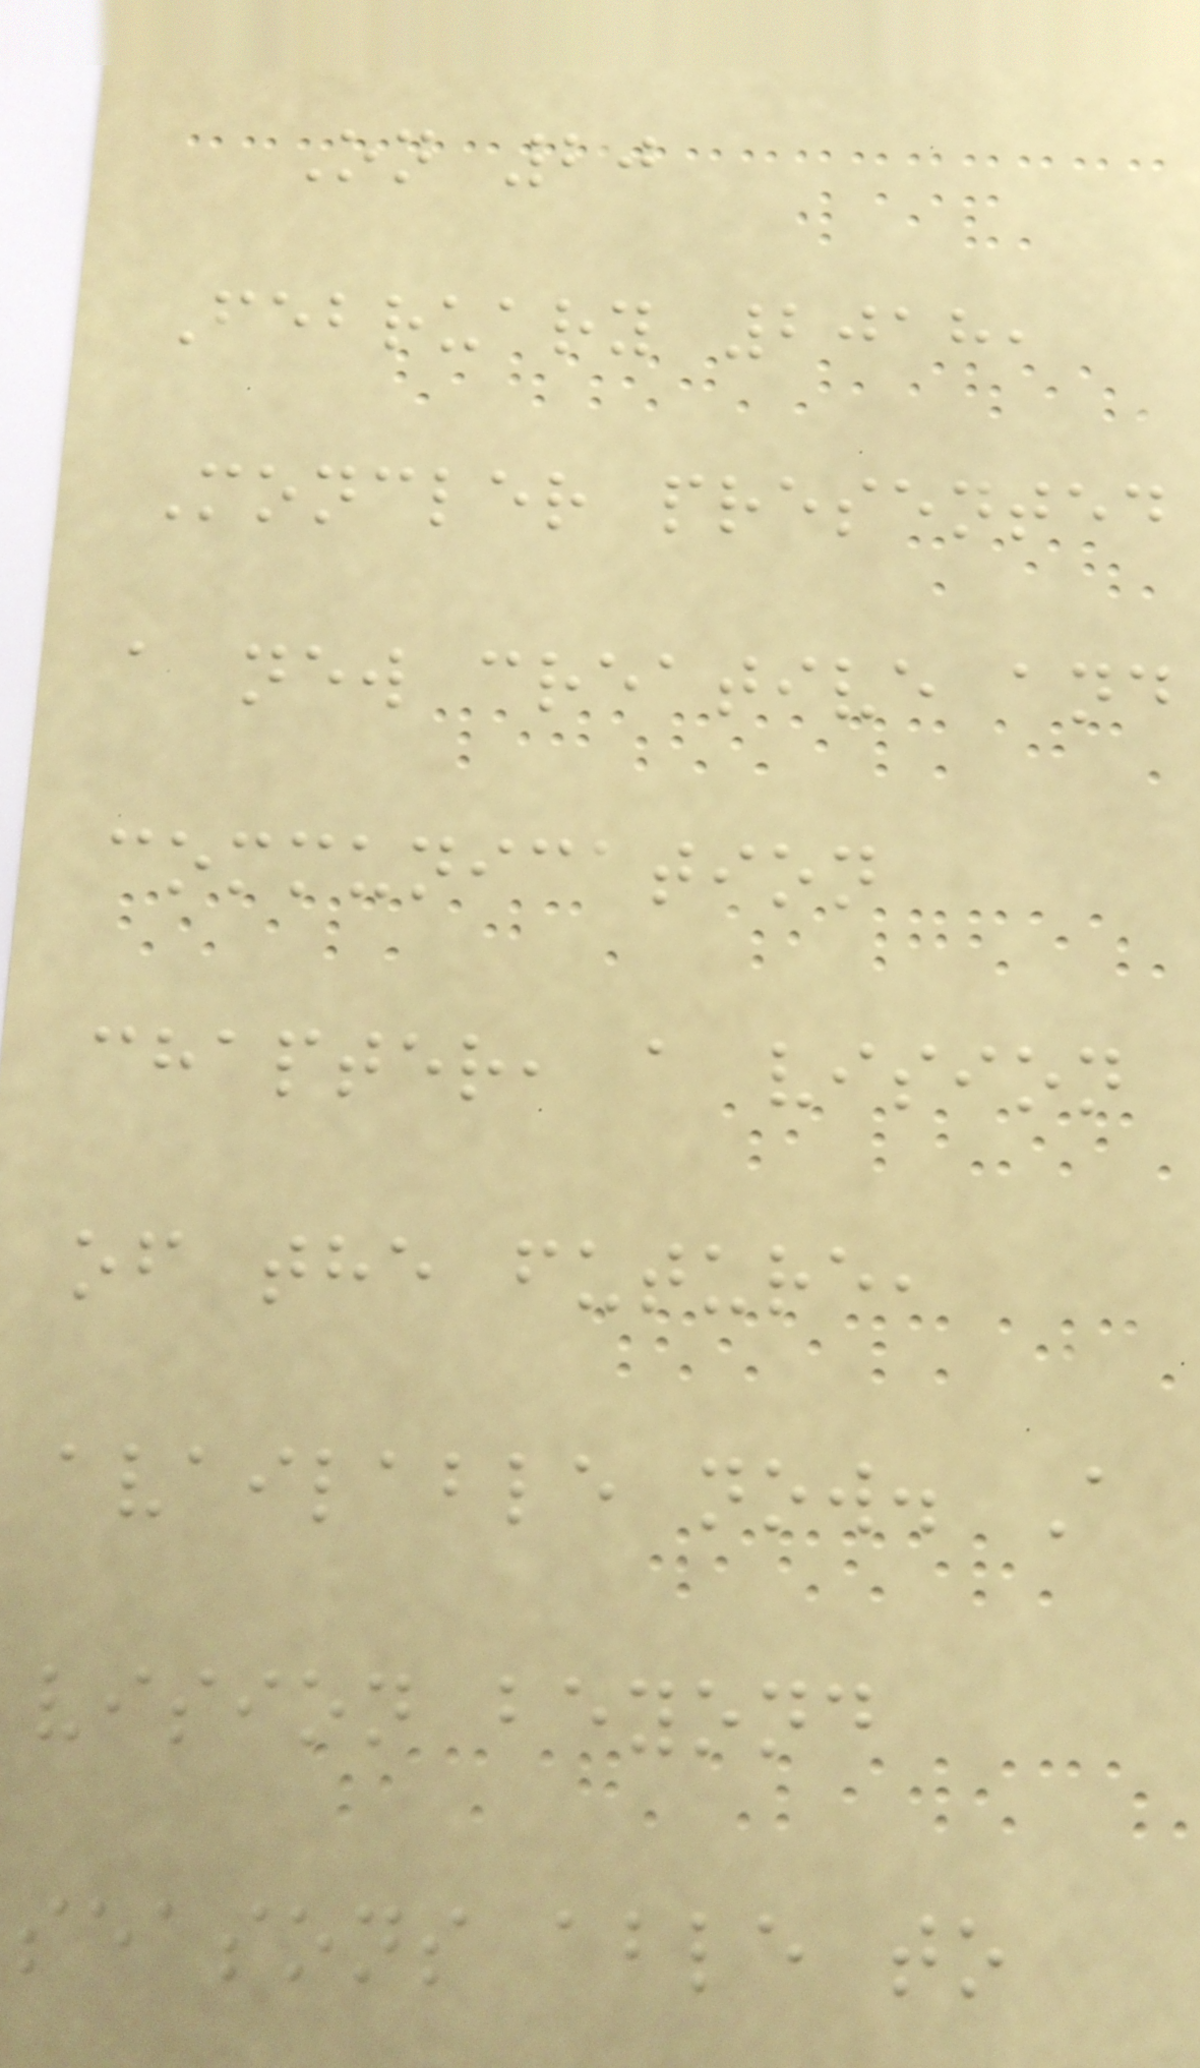On 20
February 2018,
Moncler presented
a new creative and
communication
chapter, a vision
of the future,
available now. A
vision beyond
seasons able to
